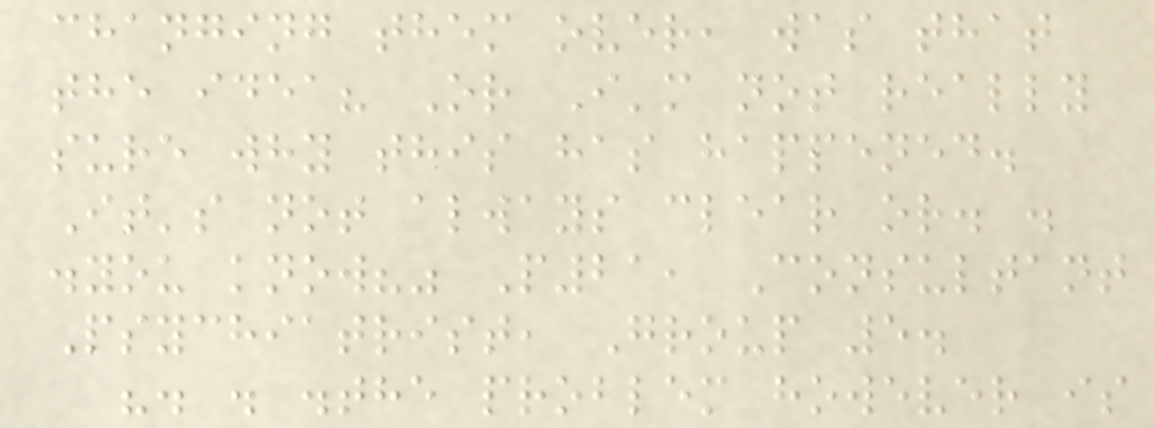changing them over, was that
the idea? Or I'm not really
sure why this has happened.
It's not always clear or. .
.you know?" P21, Consultant
Psychiatrist, Group 5.
". . .the problem however is
